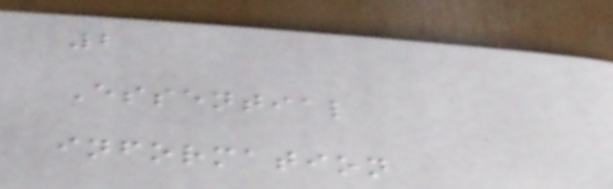2
Essential
information
